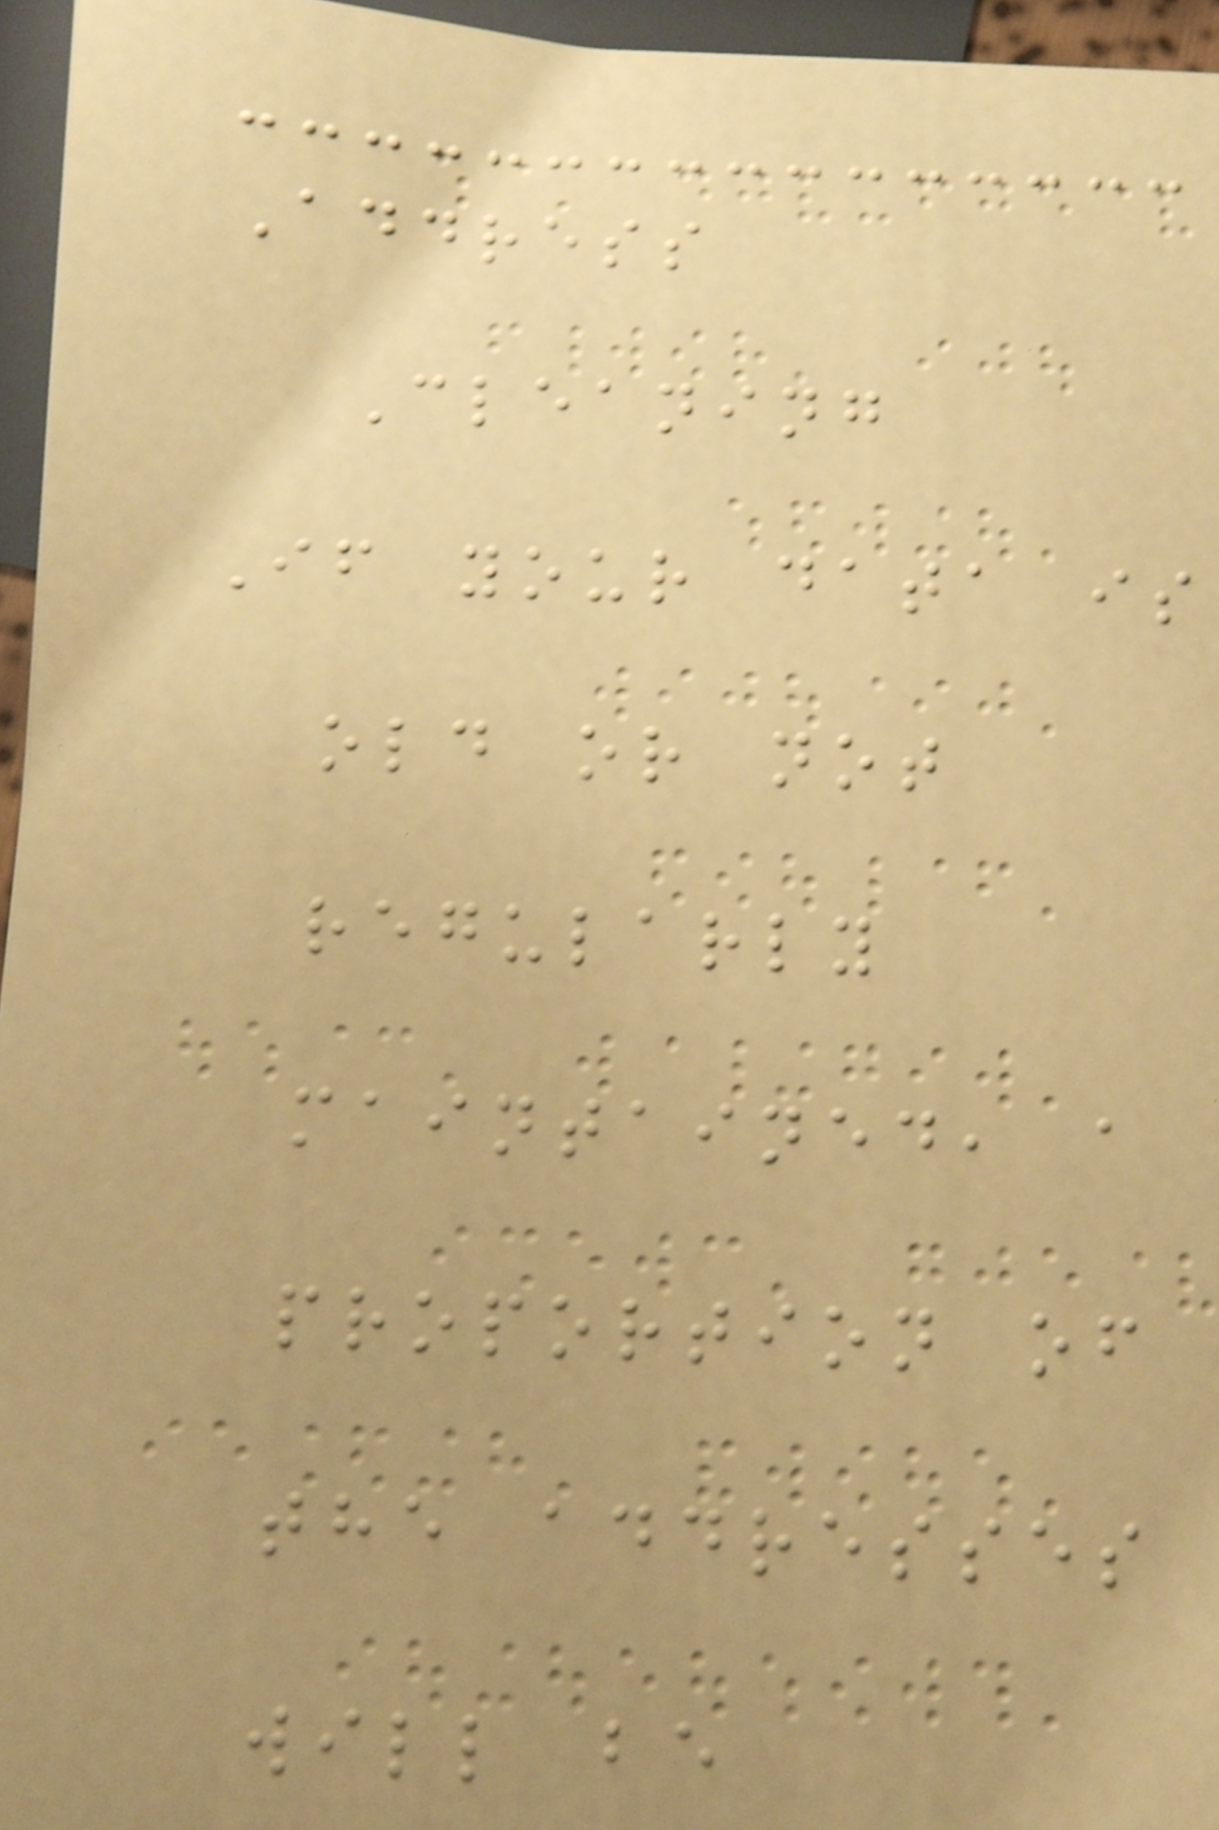Address
Cleaning
If your data is
old or not
regularly
maintained, a
proportion of
the addresses
will be
